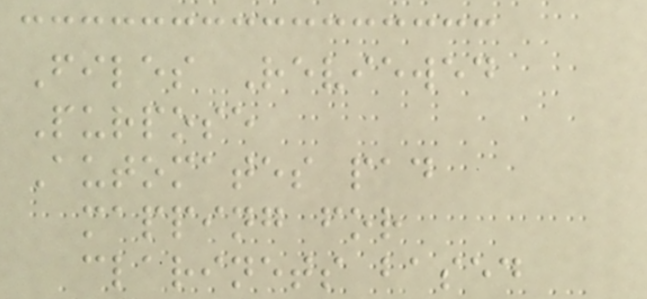Files Reviewed
Purpose
Automates pad
mapping for
clarinets based
